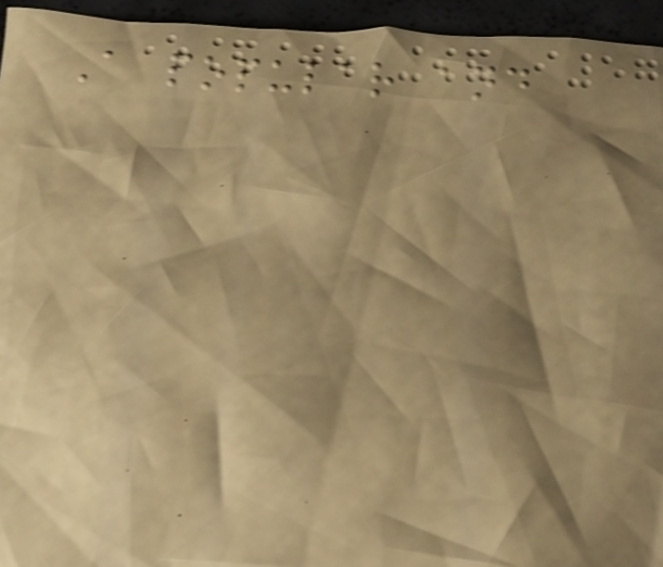A popular and
